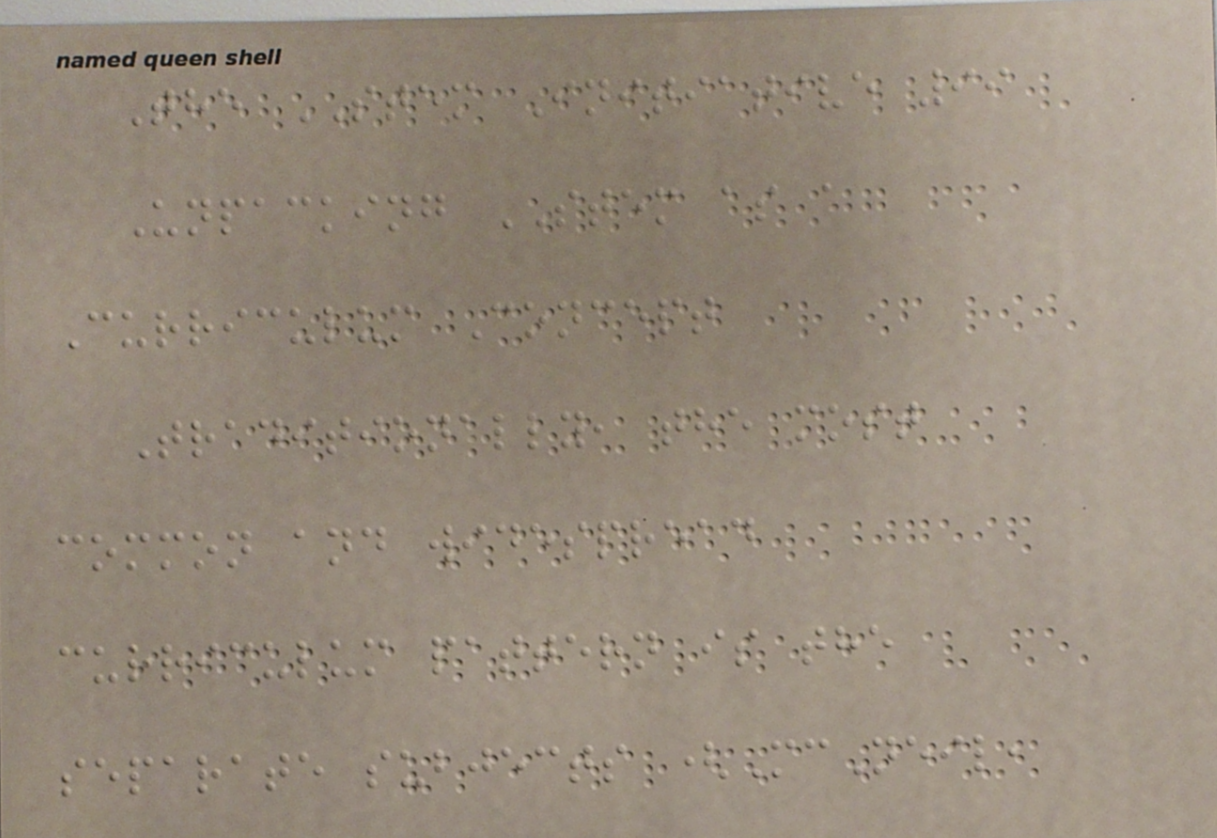The STEM Initiative 99
Unpacking STEM as a
Curriculum Concept
Traditionally, the most
common and widespread
curriculum pattern is the
separate subjects (McNeil,
